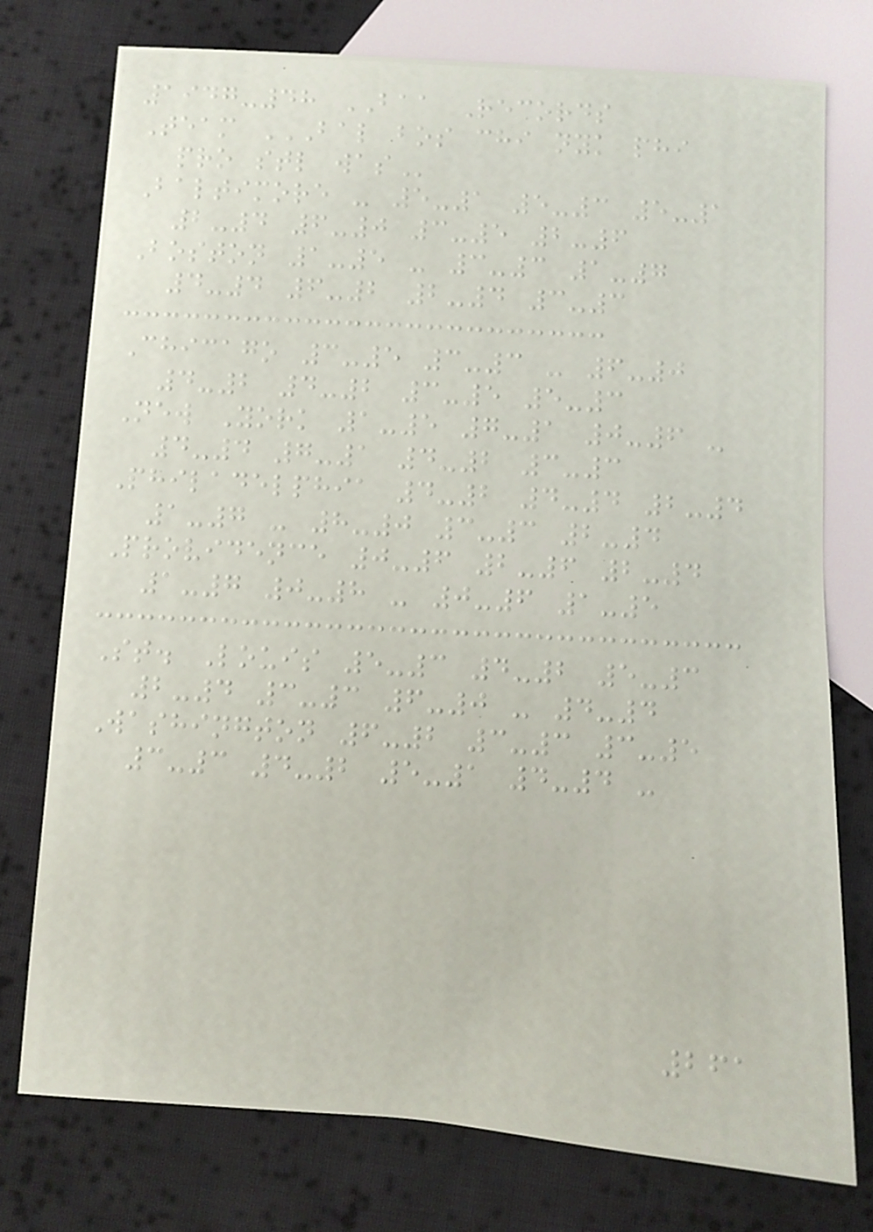1947-48 BAA Records
Team BAL BOS CHI NYK PHI
PRO STL WAS
Baltimore - 5-1 5-3 5-1
2-4 6-0 3-5 2-6
Boston 1-5 - 3-3 1-7
4-4 6-2 2-4 3-3
Chicago 3-5 3-3 - 6-0
4-2 4-2 3-5 5-3
New York 1-5 7-1 0-6 -
4-4 7-1 4-2 3-3
Philadelphia 4-2 4-4 2-4
1-7 - 8-0 3-3 2-4
Providence 0-6 2-6 2-4
1-7 0-8 - 0-6 1-5
St. Louis 5-3 4-2 5-3
2-4 3-3 6-0 - 4-4
Washington 6-2 3-3 3-5
3-3 4-2 5-1 4-4 -
261
